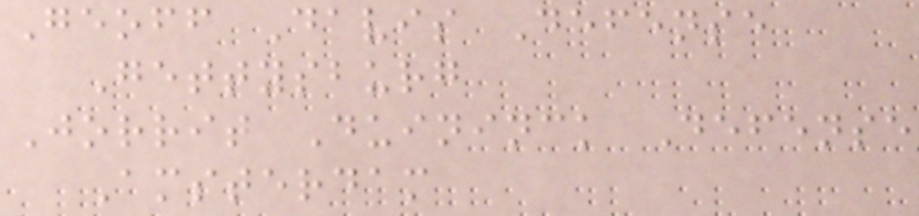Geoff Davis Defense
Gettysburg
Jorrit Duininck Defense
Amsterdam
